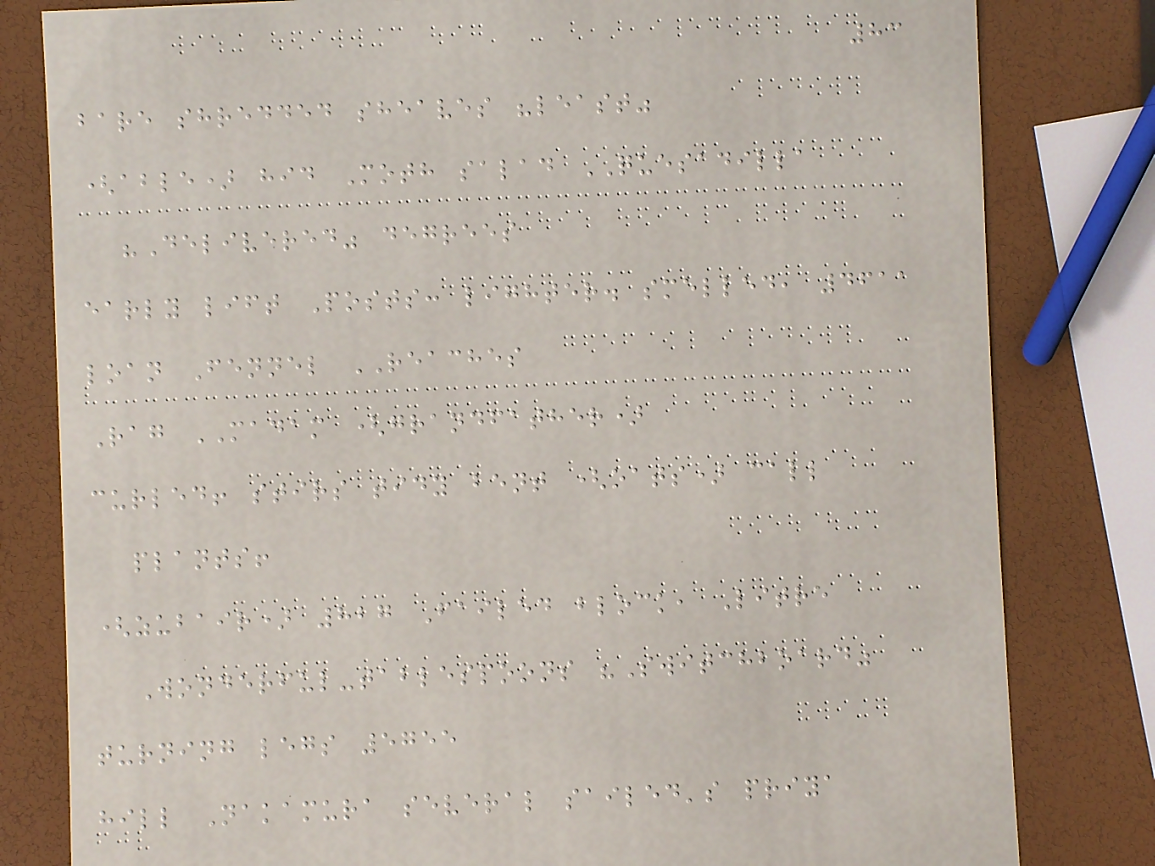83
bare shredded sheaves "least"
(able) hid Moth salad QUESADILLA
"Delivered" degrees
early lift Posts: lighter. smelled, 4611
loan Fennel REACHES
Rag MADAM (grandfather)
curled! stirs tidy bent (oats) call
plants!
(zubair) 827 Failed block, Litre
Wonderful-tablespoons "Switchboard"
turning legs 5755
hill Nakamura several sailed's priya
